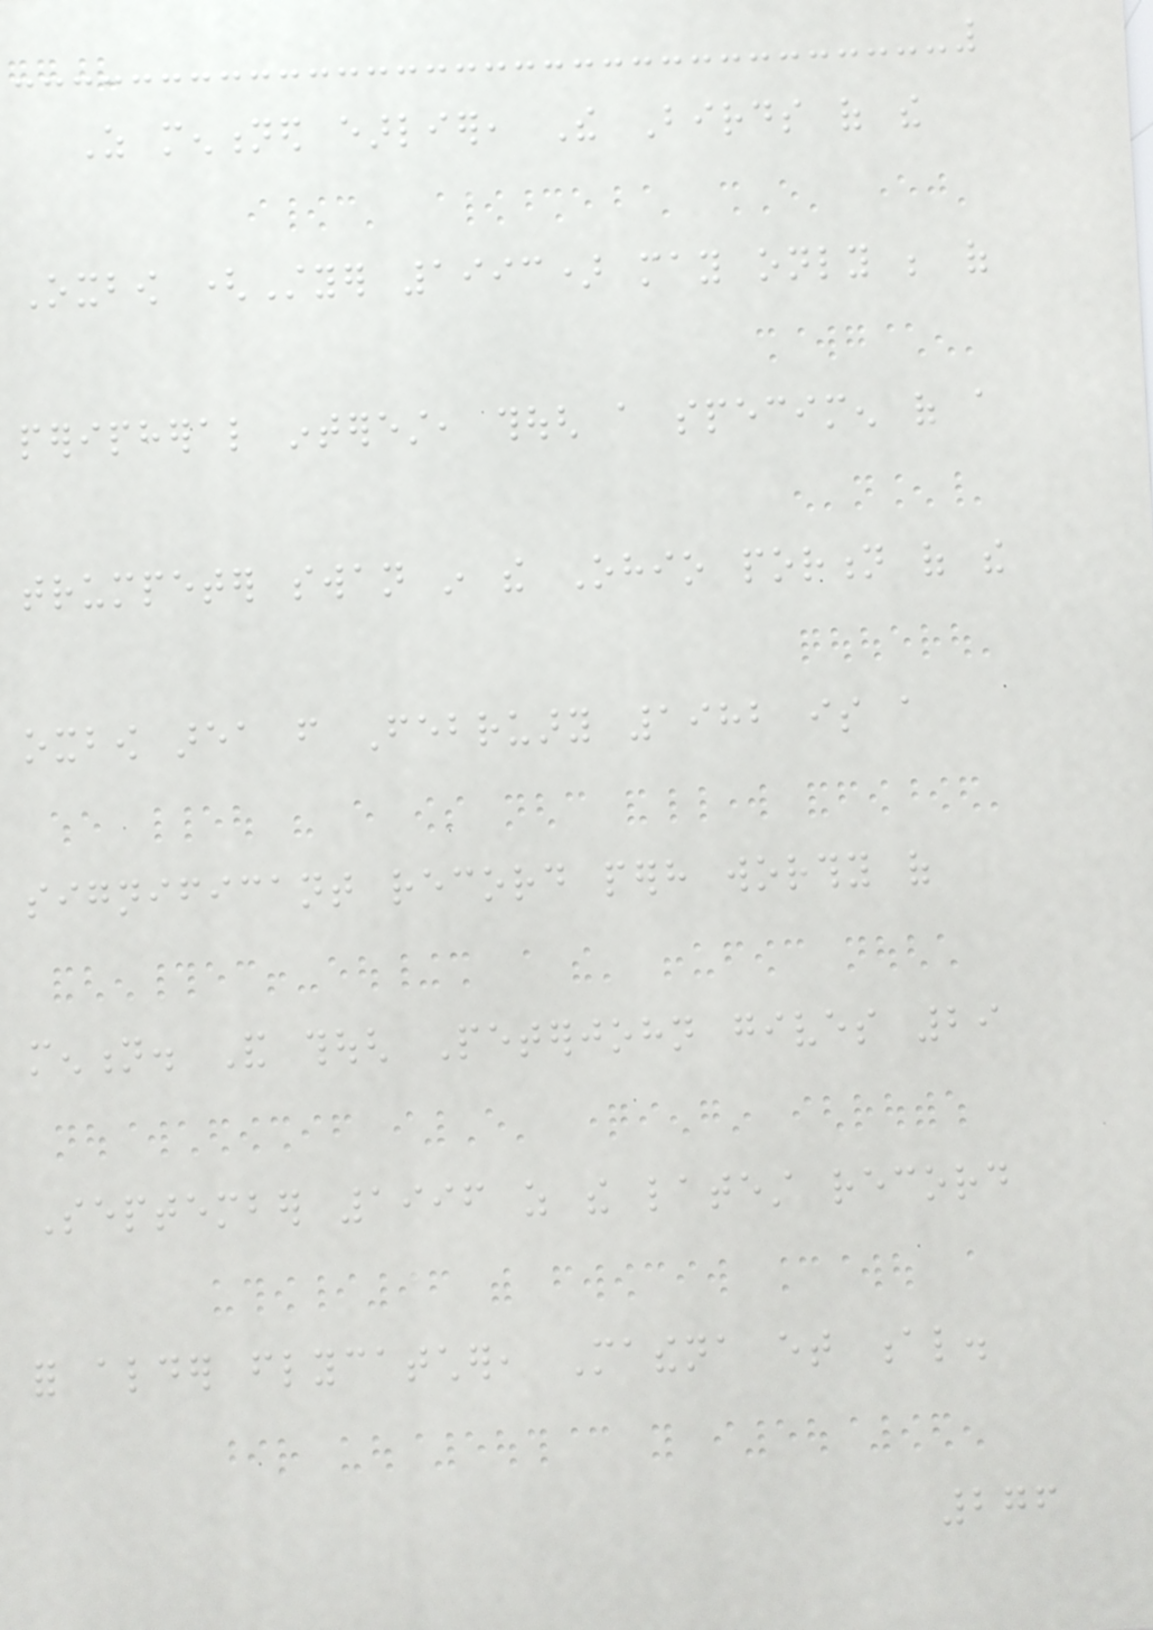As mentioned earlier, The Birds of the
Oxbow (Styer 1993) may only be of
peripheral interest, though a specimen of a
trumpeter swan in the Ohio portion of the
oxbow area from February 1982 is a
significant record perhaps worthy of
mention. And though Peterjohn gives 29
September 1996 as the latest record
for alder flycatcher, Mathena et al.
276
